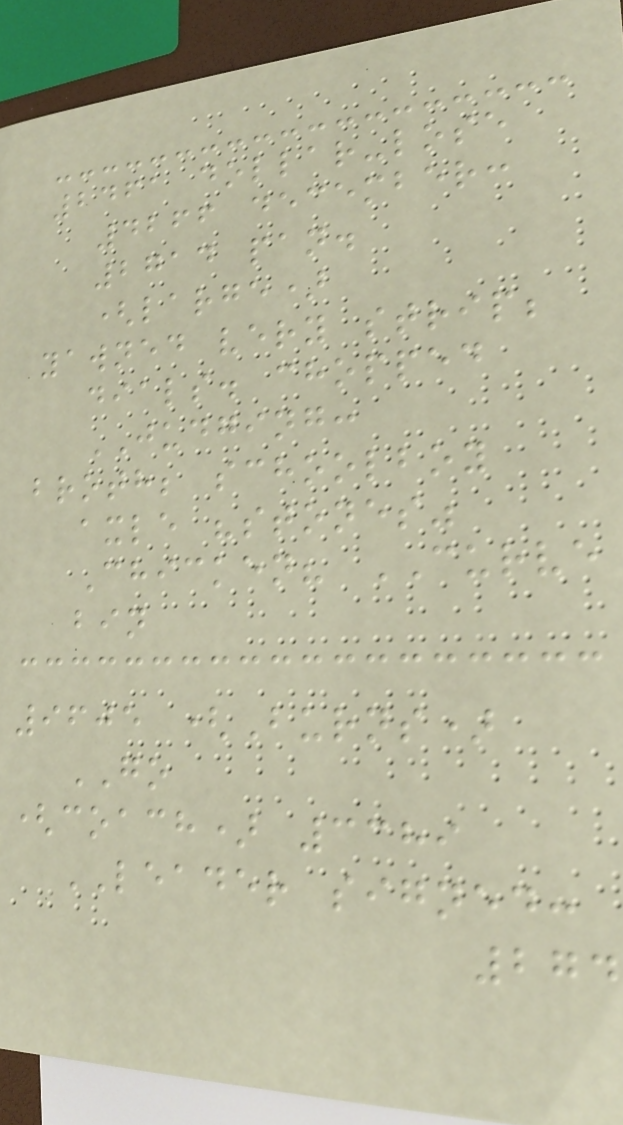2461 dollar-lose
4266 december:
2714 pan.
(large)
yawned very strip;
dials. chopped
JUDGING:
broth; schoolboy
axle "stones"
Chicken? CURVE
bin
9605 (Burns)
GO
(coach) 3389
LEADER signed:
274
